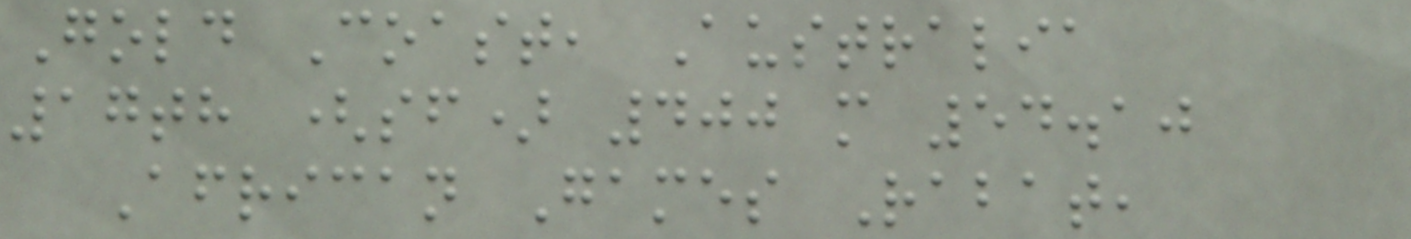Gold Coast, Australia
17th (sf) 400 m 54.10
African Games Rabat,
